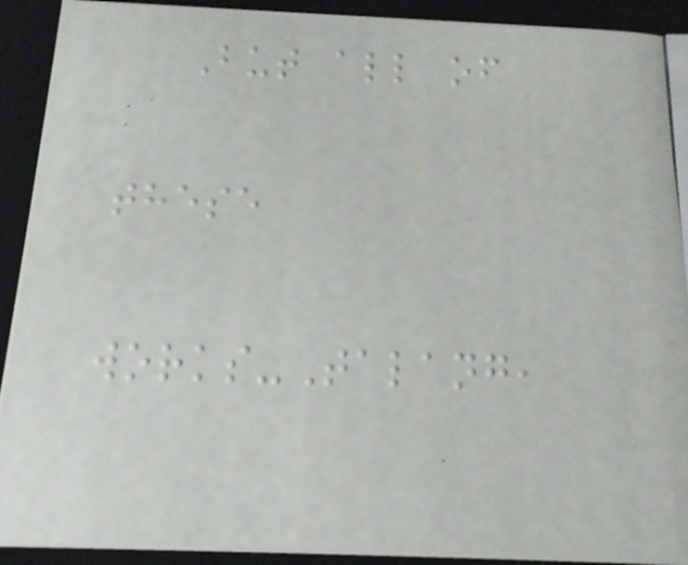But all of
these
works-Talang,
